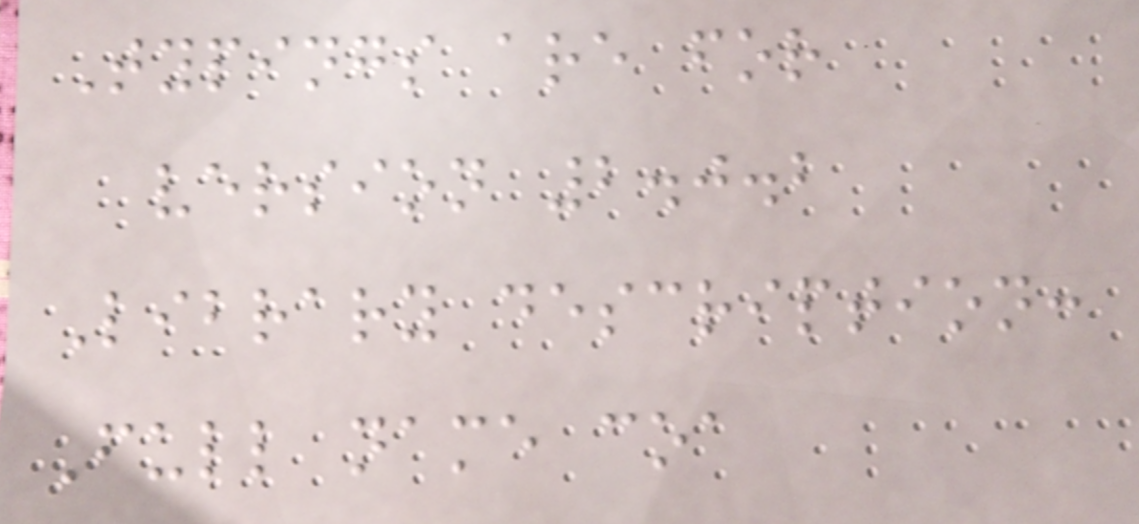Typings are for
version 2.0.2
Library description:
Full name coa
